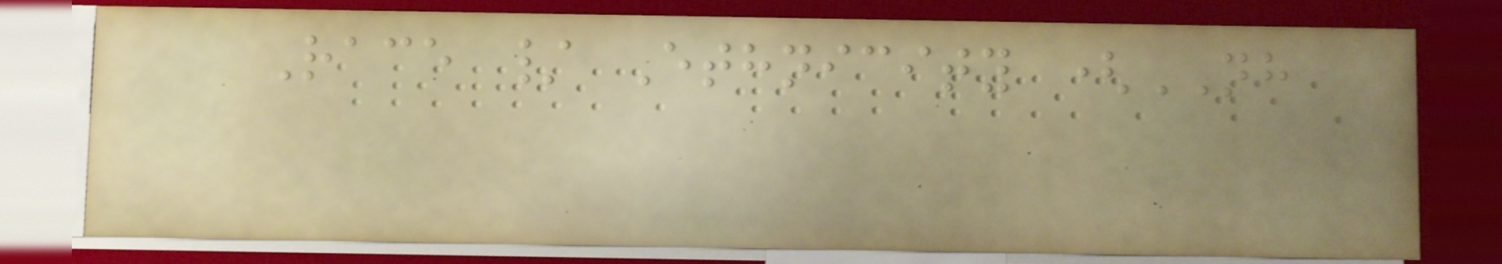Race / Ethnicity (NH
